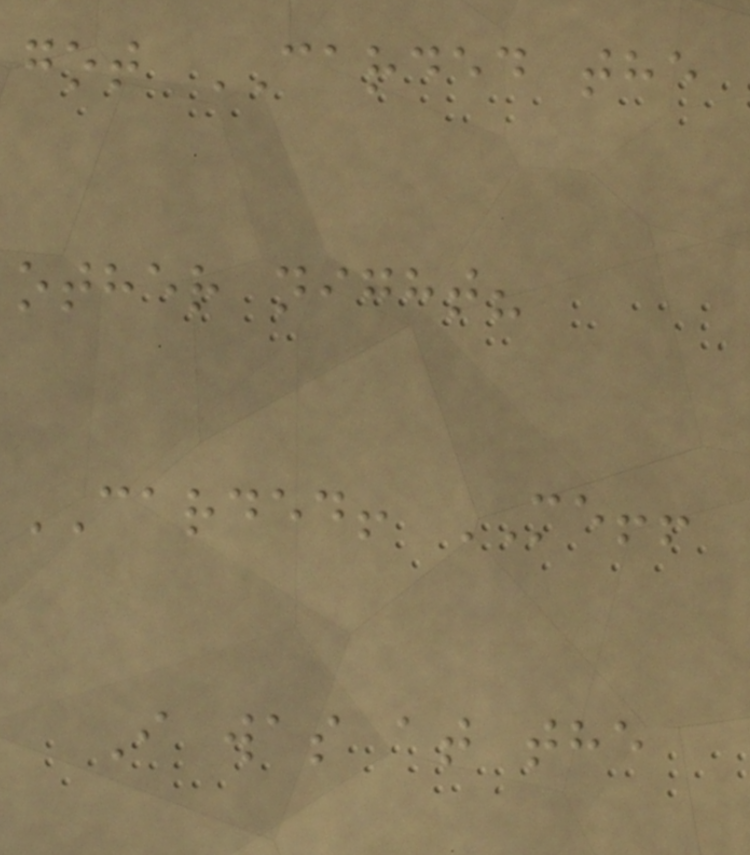got CARDED the
other night?
CARDED! ME!!
I was at the
